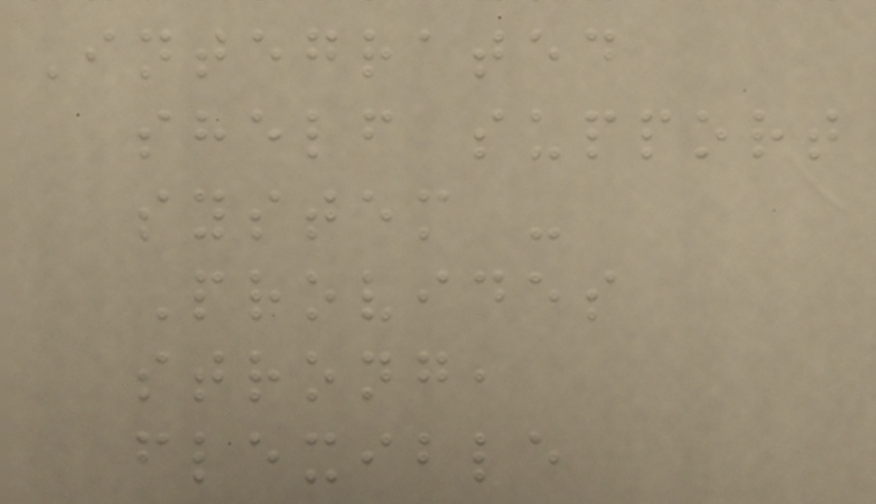Integrated
shelf support
system -
Provides
strong,
flexible
